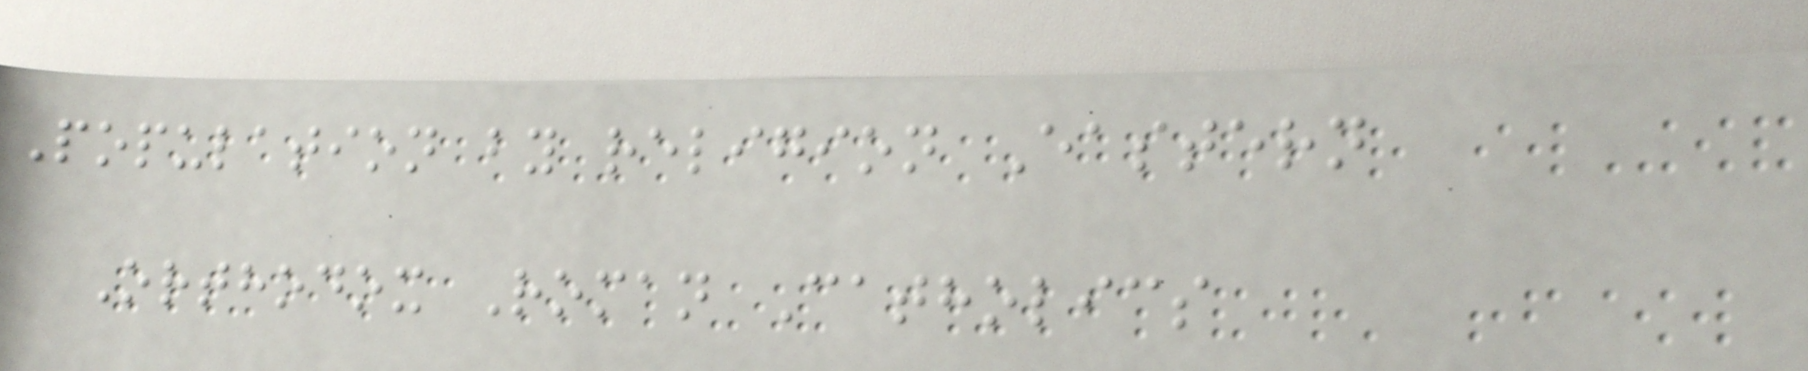Population by religion Eastern
Orthodox Roman Catholics
